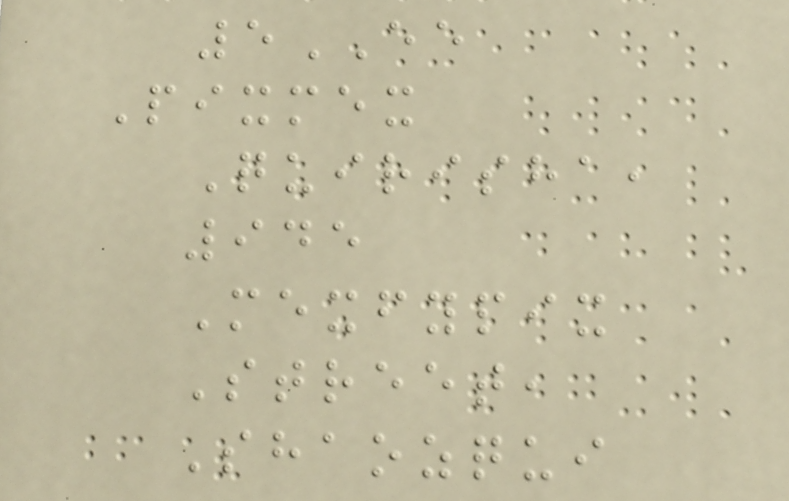5EE
Pixmex
Quirisha,
945
Mexfypix
Street,
Shaozqui
